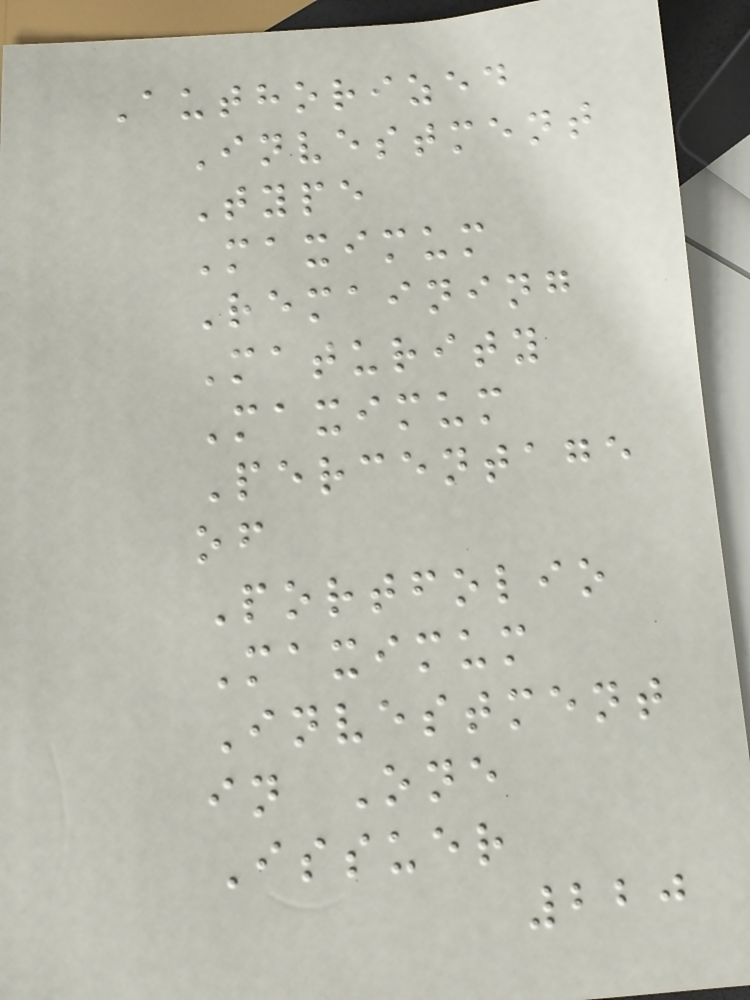Authorized
Investment
Type
Maximum
Remaining
Maturity
Maximum
Percentage
of
Portfolio
Maximum
Investment
in One
Issuer
220
